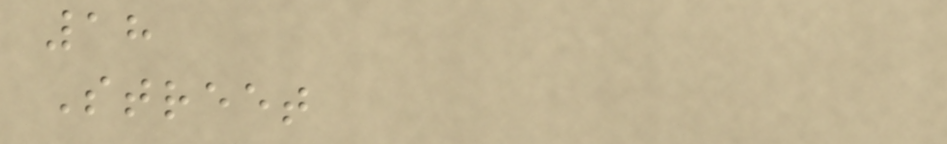18
Street
